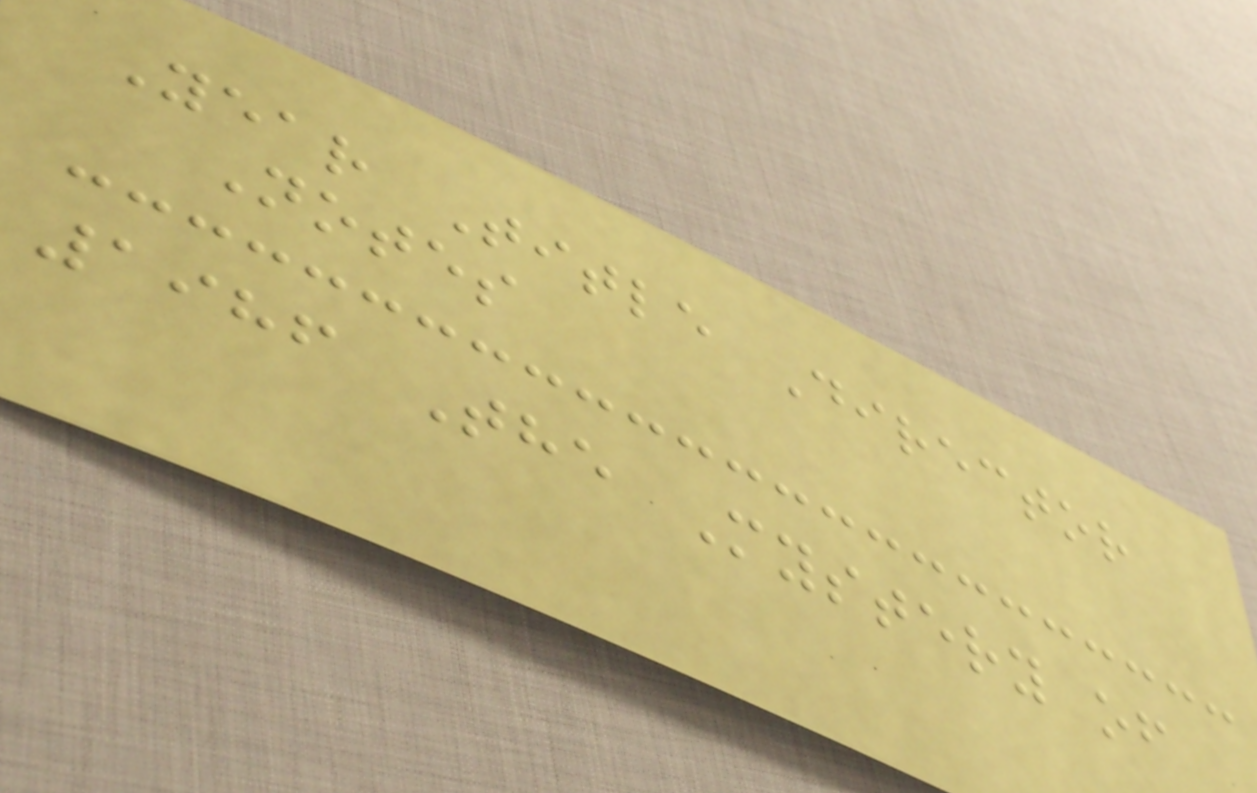Year Title Director
Notes
1986 The Mystery of
